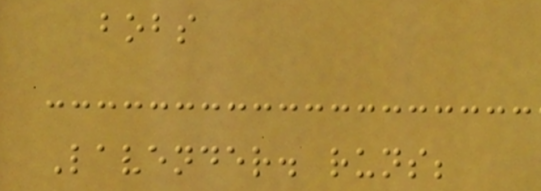bobs
Lavender. runs;
